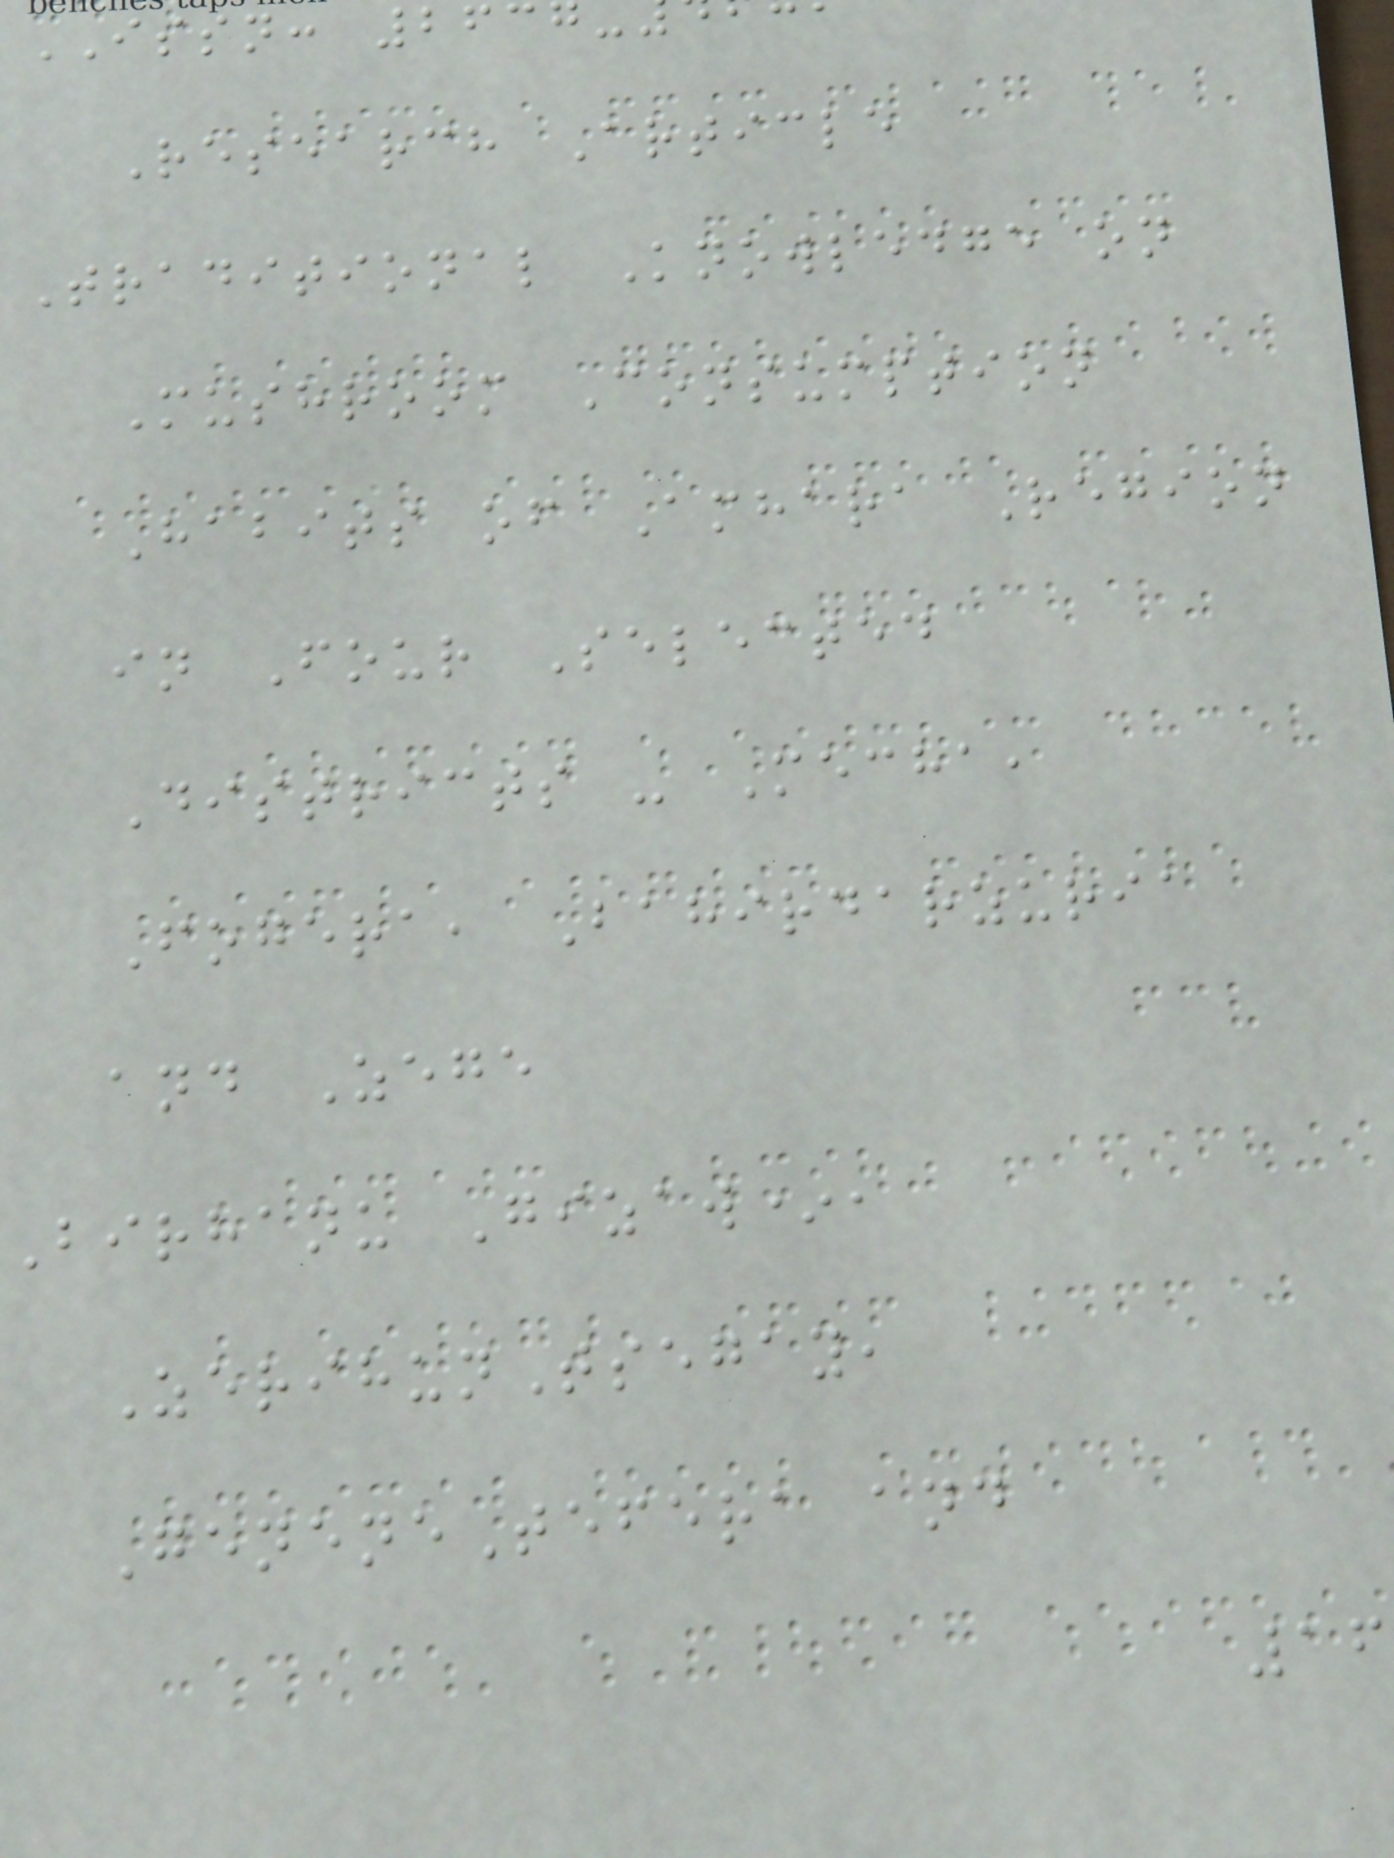ISSN: 263
Research Article
Traditional Knowledge on
Mushroom Consumption
Habits of Amhara Region
in Four Selected
Districts - Mecha,
Fogera, Bahirdarzuria
and Zege
Birhanu Gizaw*,
ZerihunTsegay,
GeneneTefera and
